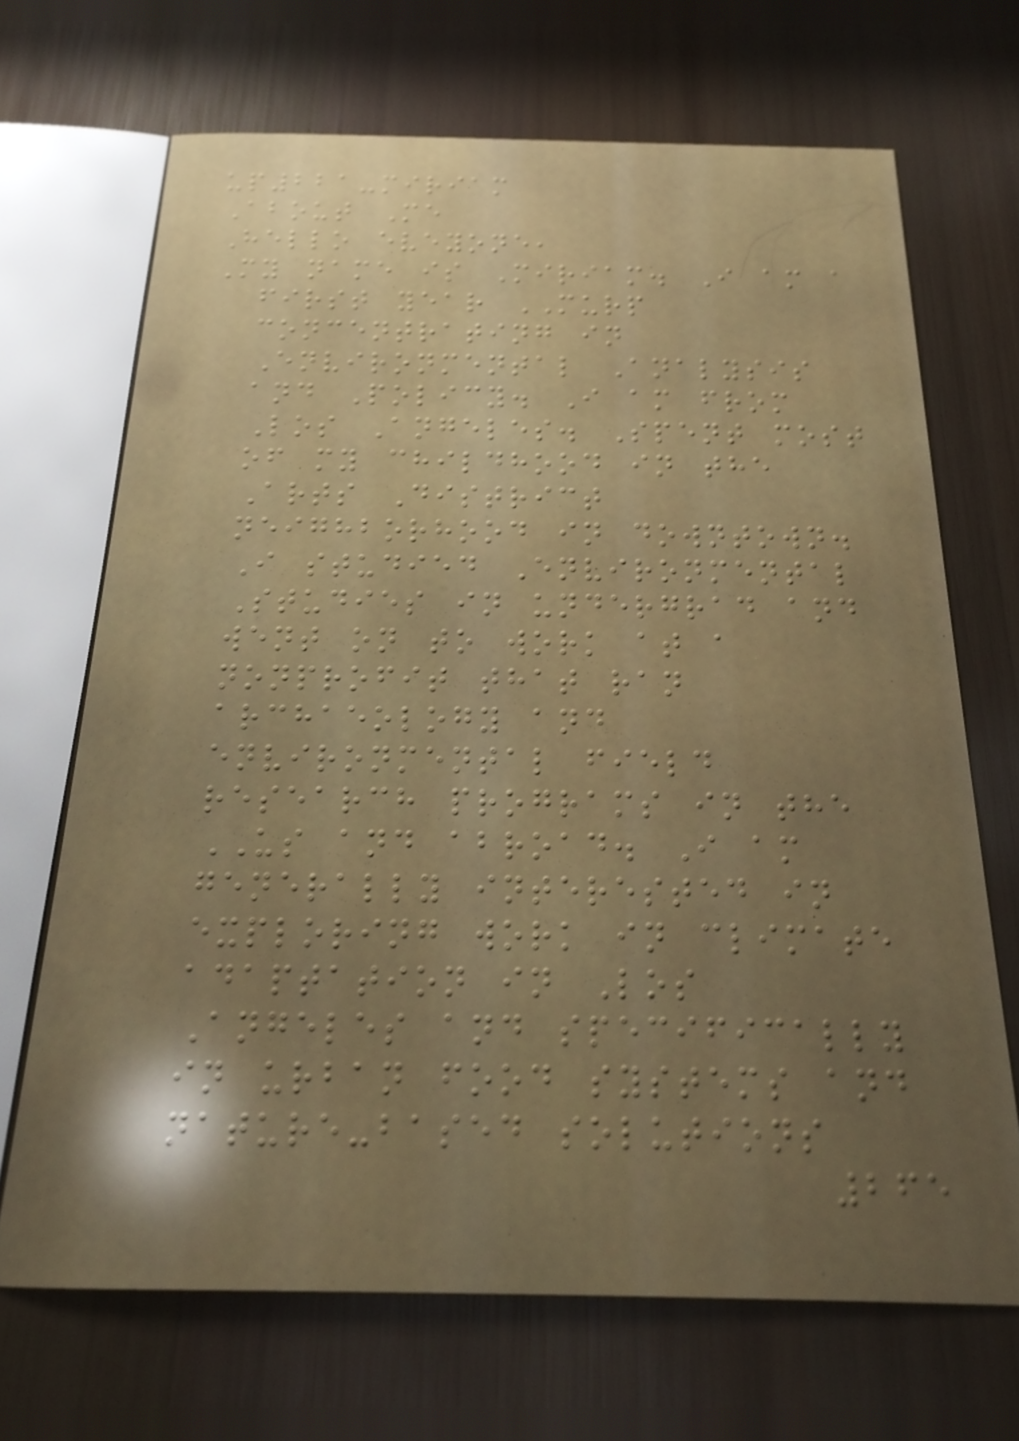up221-miriam
About Me
Hello eveyone,
My name is Miriam. I am a
first year MURP
concentrating in
Environmental Analysis
and Policy. I am from
Los Angeles. Spent most
of my childhood in the
Arts District
neighborhood in downtown.
I studied Environmental
Studies in undergrad and
went on to work at a
nonprofit that ran
archaeology and
environmental field
research programs in the
US and abroad. I am
generally interested in
exploring work in climate
adaptation in Los
Angeles and specifically
in urban food systems and
nature-based solutions
265
